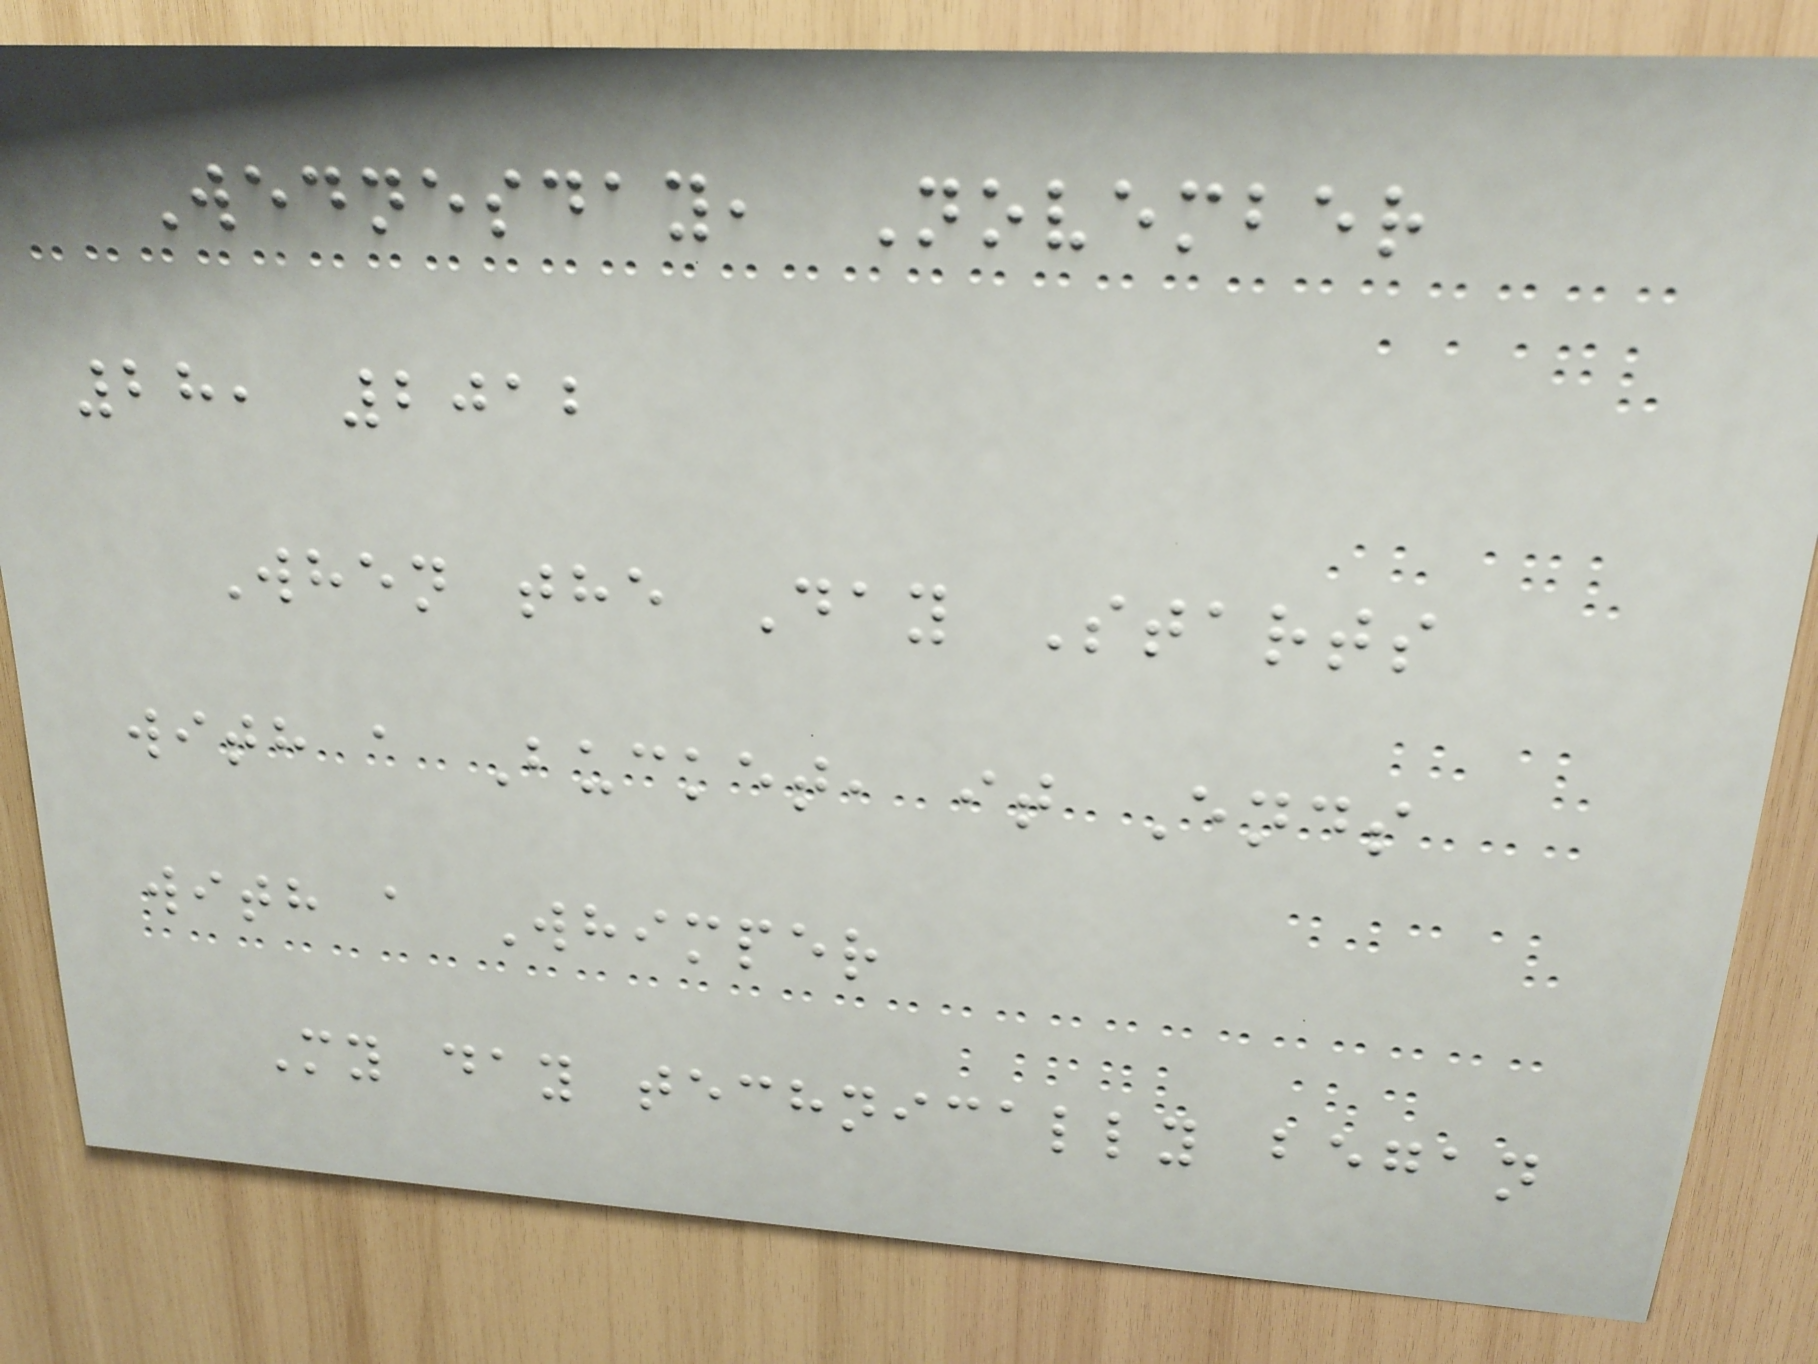Wednesday, November
28, 2012
When the Day Starts
with a Bucket, it Ends
with a Whimper
My day technically began
